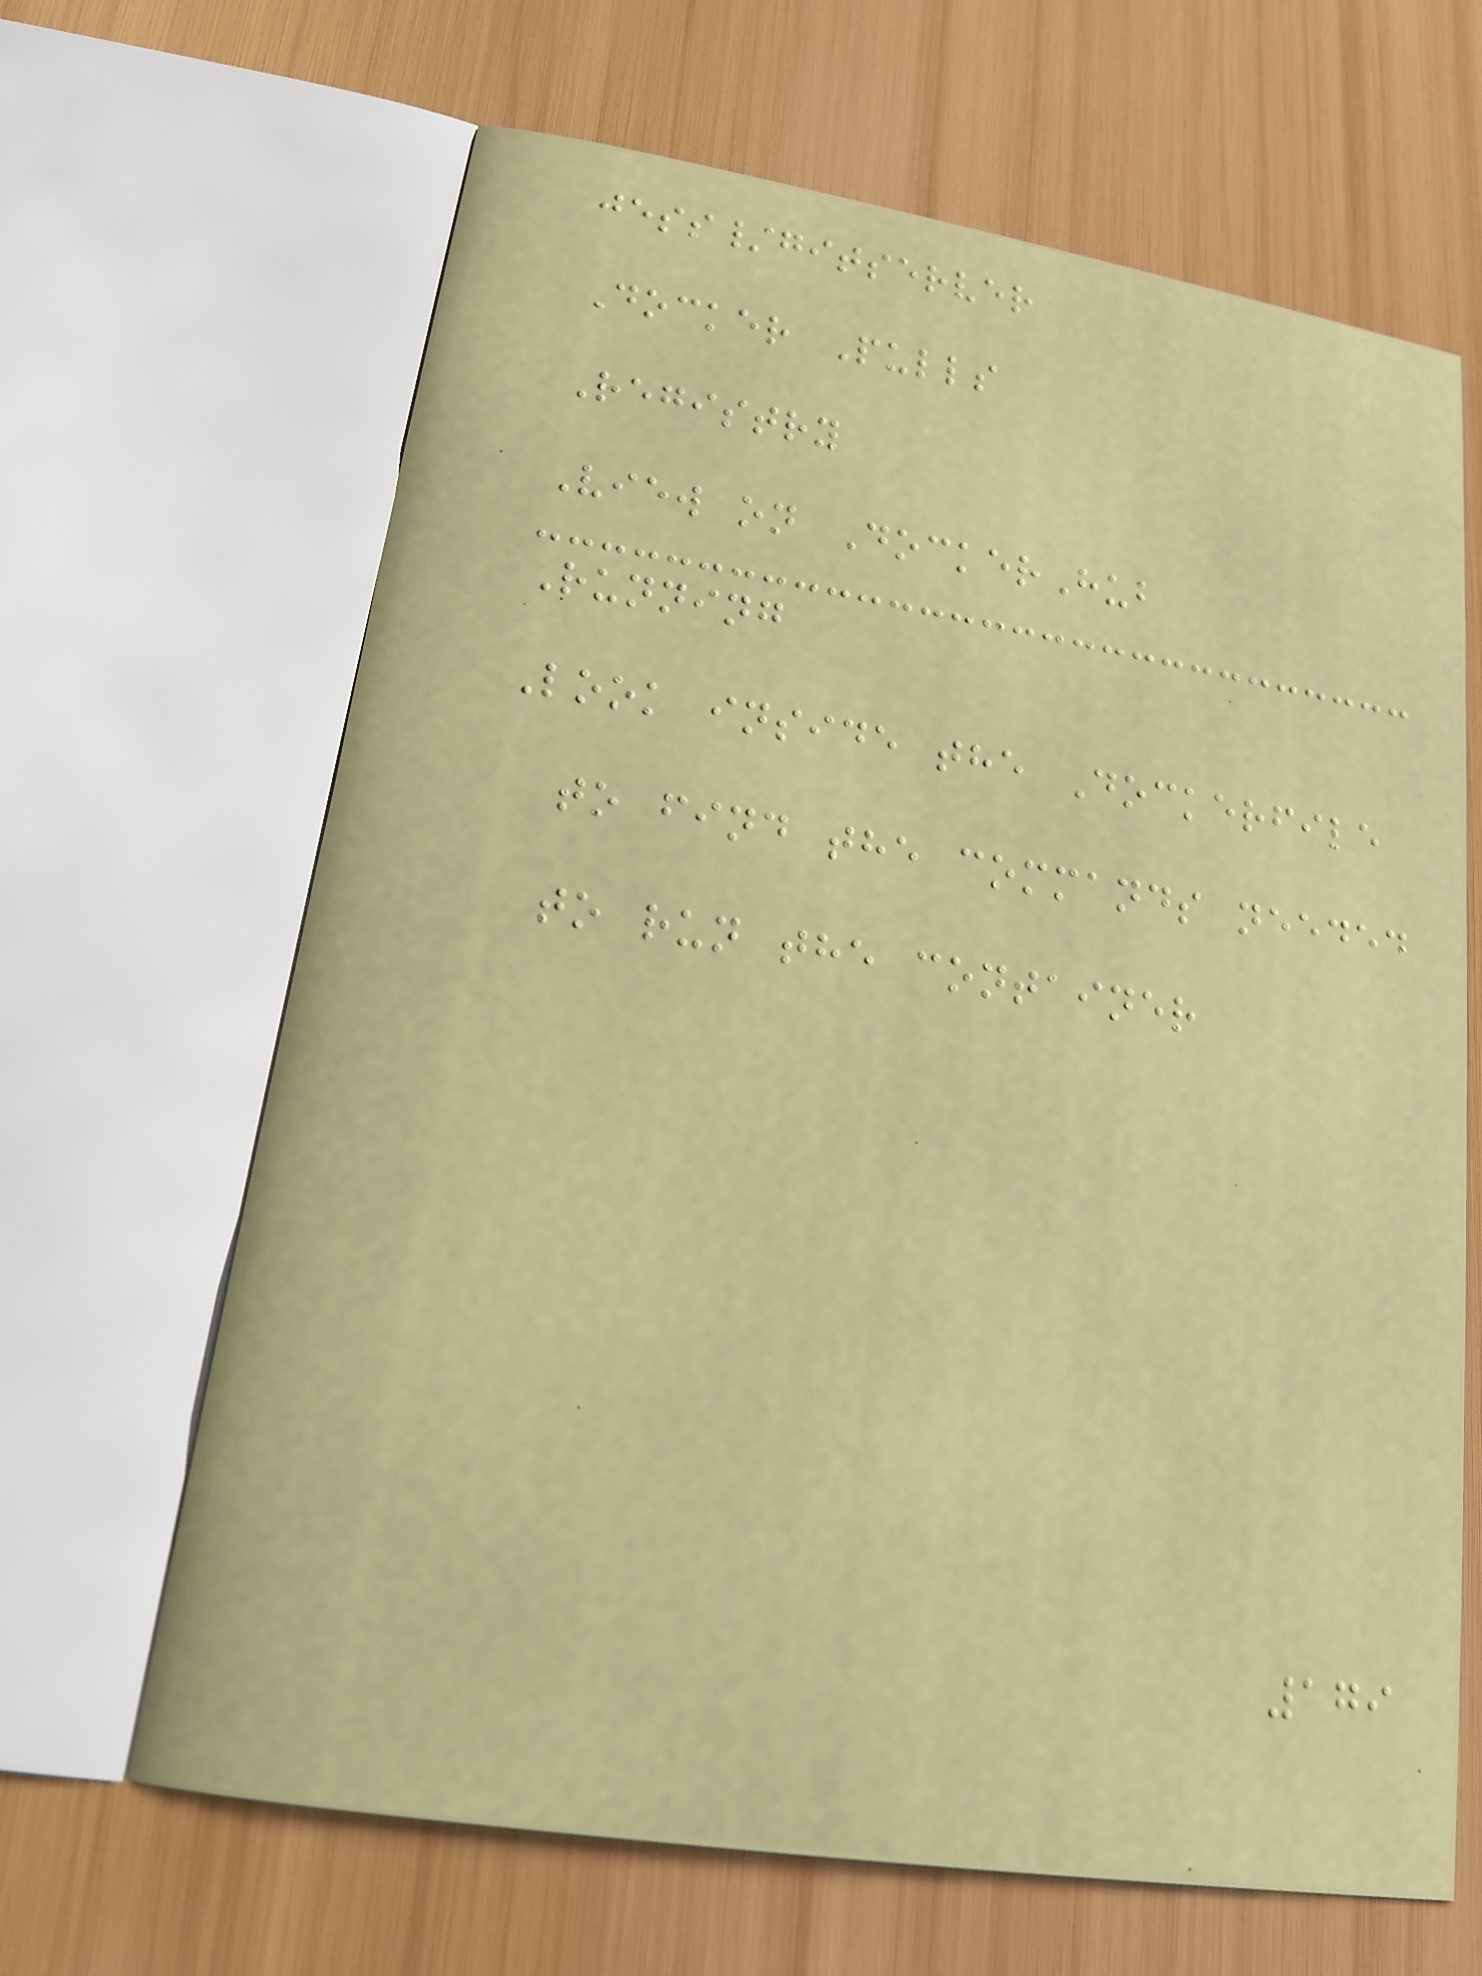jess/gitserver
Docker Pulls
Registry
View on DockerHub
Running
Look inside the Dockerfile
to find the commands needed
to run the container
179
